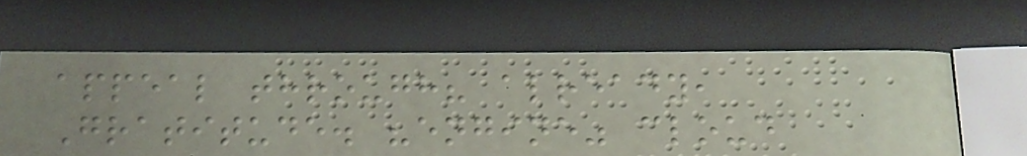appeal through? already,
Gratitude. "engine" cloud
